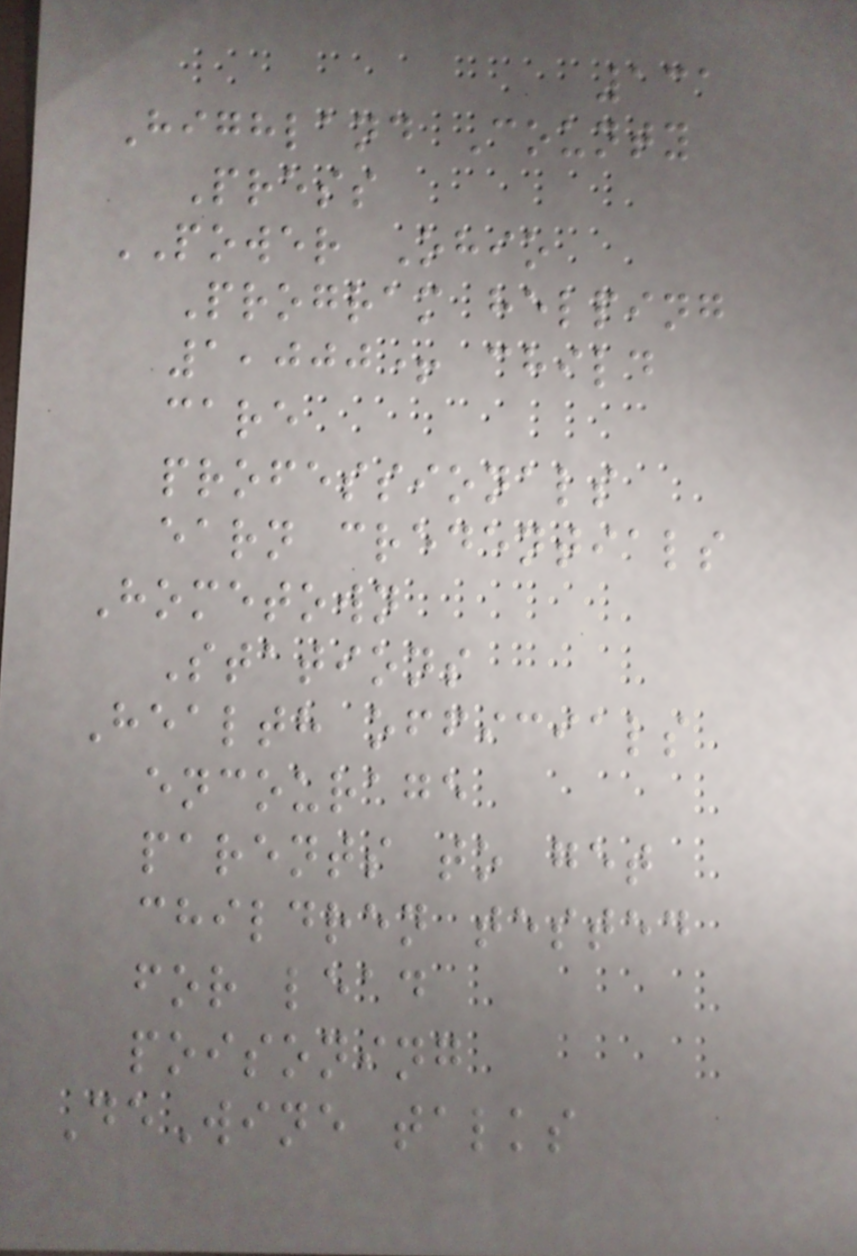131
Highland County
Press
POWER Ohio
Program helping
1,000+ child
care
professionals
earn credentials
Hometown
Stations
Health officials
encourage
parents to get
children tested
for lead
poisoning
DeWine talks
